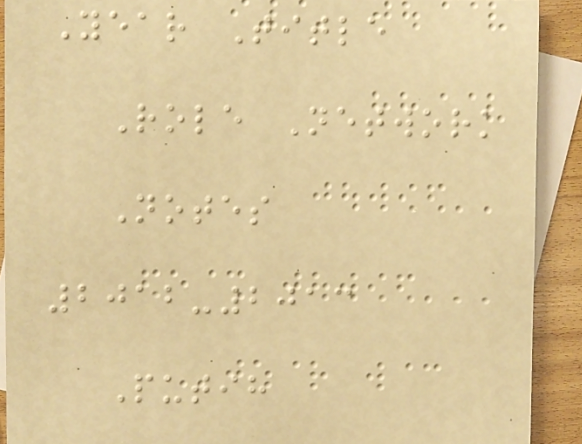Year Title
Role Network
Notes
2012-2013
Putih
